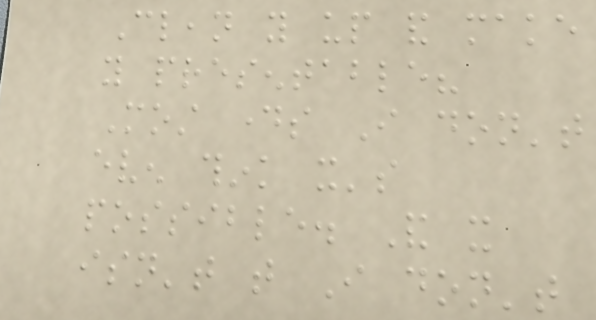Clean you up and make
you presentable?
Most days I don't
even think it's
possible. And it
isn't that I don't
